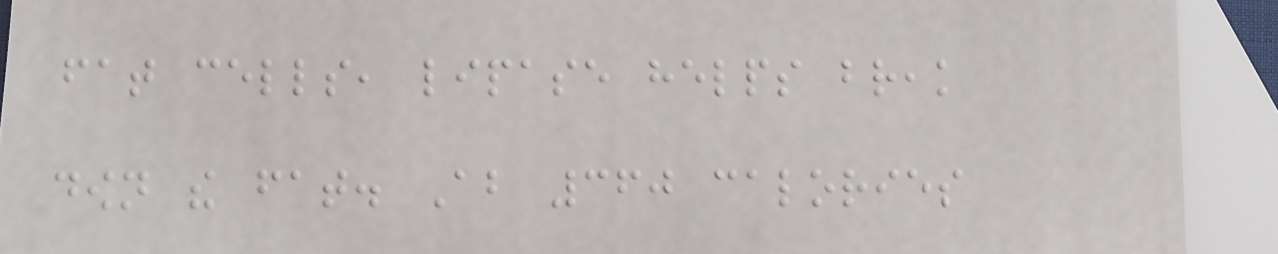fat cells, lipase helps break
down the fat. About 360 calories
